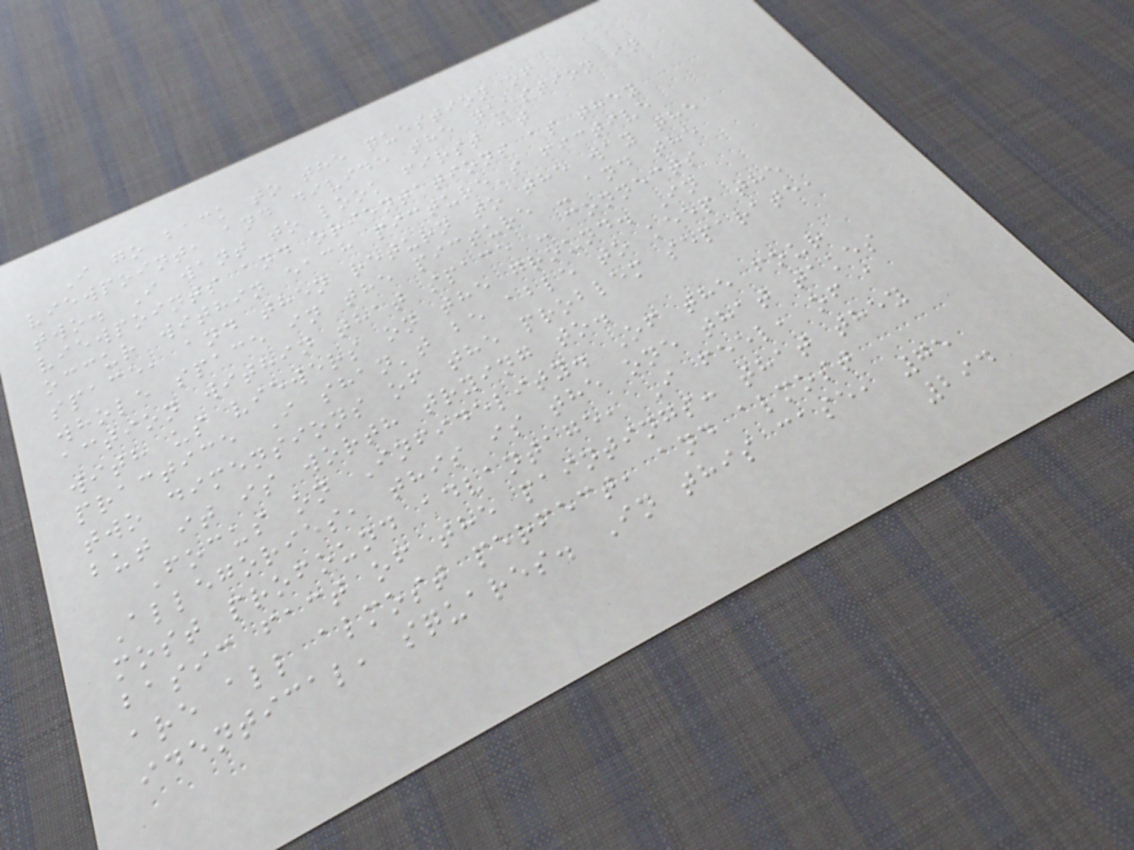I go back to the question of
viewpoint, and divide the question in
two. I want to look first at
viewpoints and orientations as they
occur within each picture's fictive
space, and then return to the way the
whole space in the picture - and the
action within that space - connects
with us viewers on the ground. In
practice I shan't be able to keep the
two dimensions of the problem separate,
but it is worth trying to.
Focus on Infidelity. Of the four
Allegories, this is the one that takes
most profound advantage, I feel, of a
basic fact of the paintings: that they
are all almost perfect, and almost
identical, squares. In this case, 75
294
